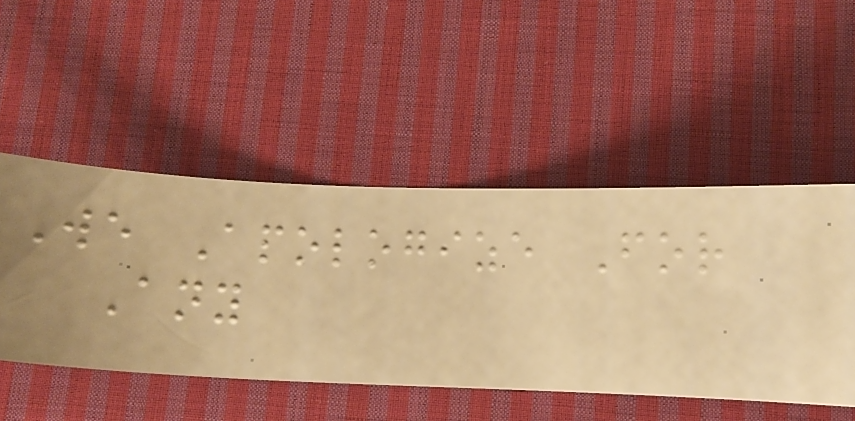We Apologize For
Any
